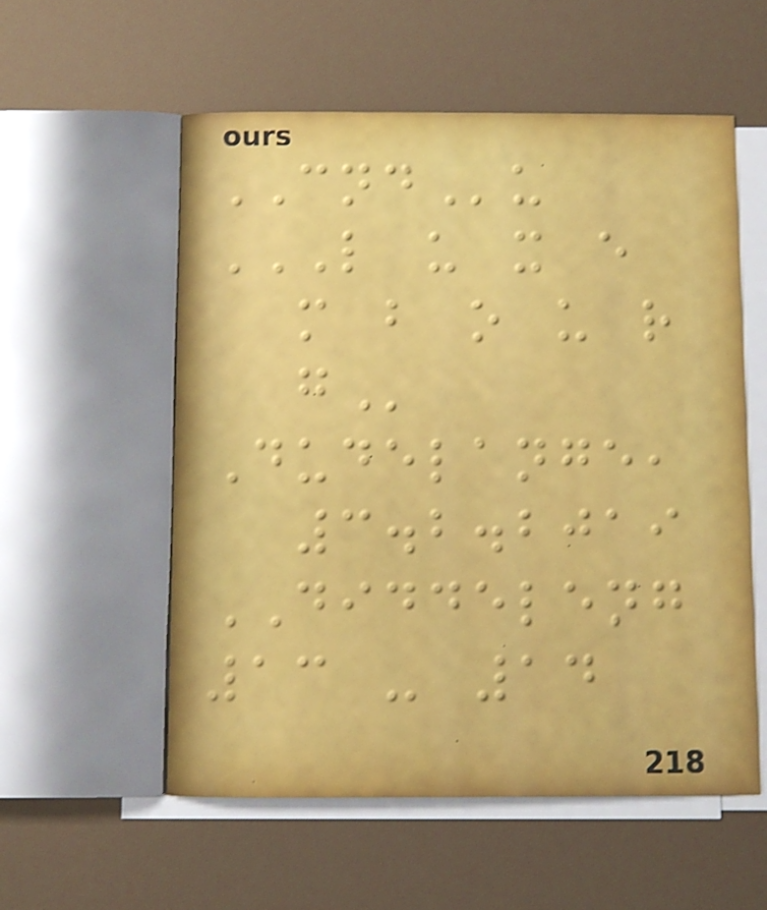CNDu
L U X E
M B O U R
G
Dudelange,
3.2.2019
DIDDELENG
13 - 14
